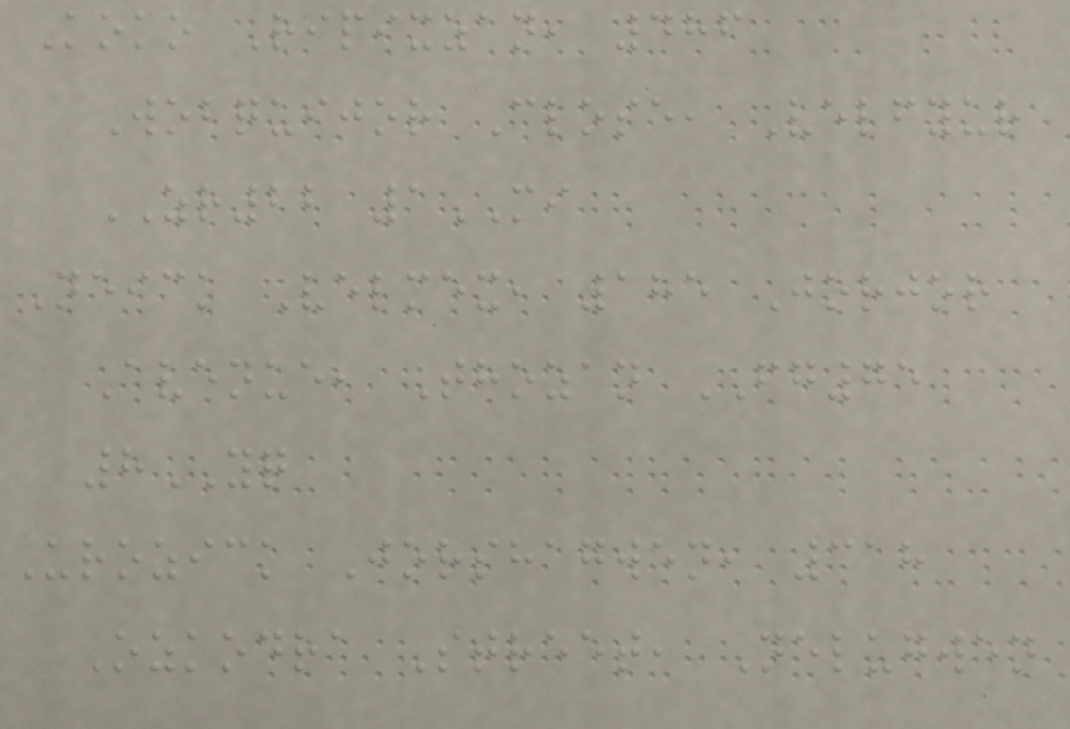Koko Ripixzan, 486
Wobquijor Close, Velfyur
ZR22 1MI
Neick Velmex, 185 Jorjor
Avenue, Thozan FG75
8YQ
Urozick Jorshagwen, 318
Ozkodra Street, Nelugwen
